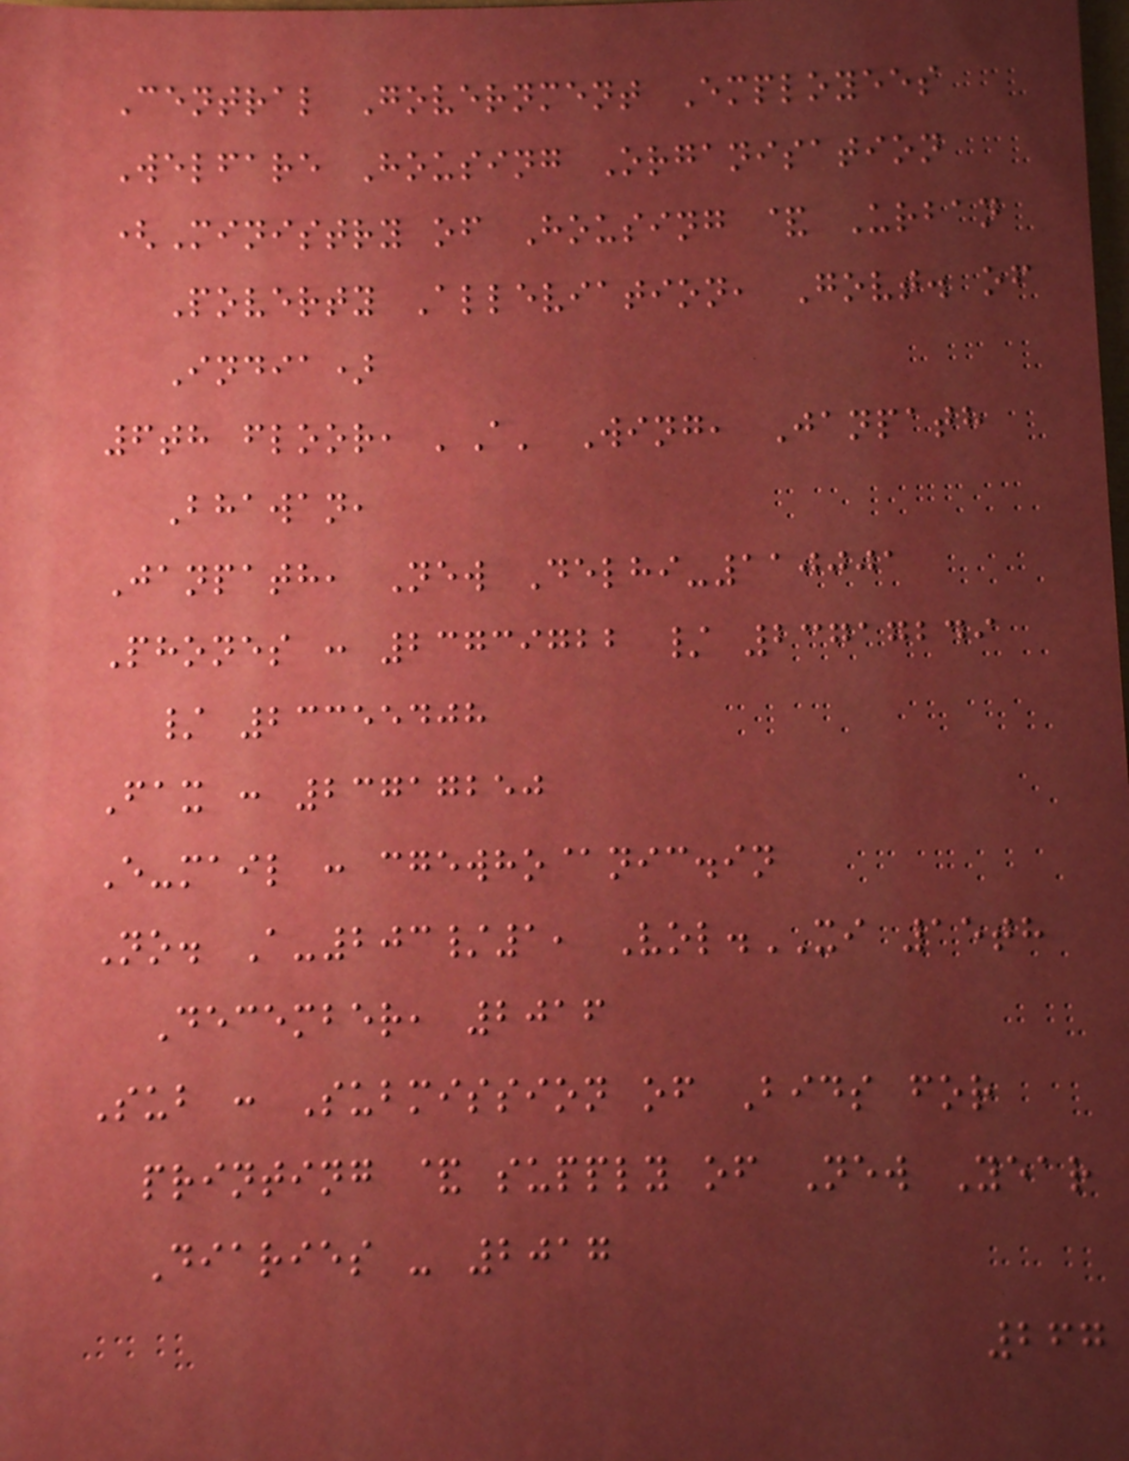Central Government Employees
Welfare Housing Organisation
(Ministry of Housing & Urban
Poverty Alleviation, Govt. of
India)
6th floor, 'A' Wing, Janpath
Bhawan,
Janpath, New Delhi-110001
Phones : 23739722 / 23717249
/ 23355408
Fax : 23717250
E-mail : cgewho@nic.in
No. A-203/1, Vol.XI 15th
December, 2016
Sub : Submission of Bids for
printing & supply of New Year
Diaries - 2017
267
